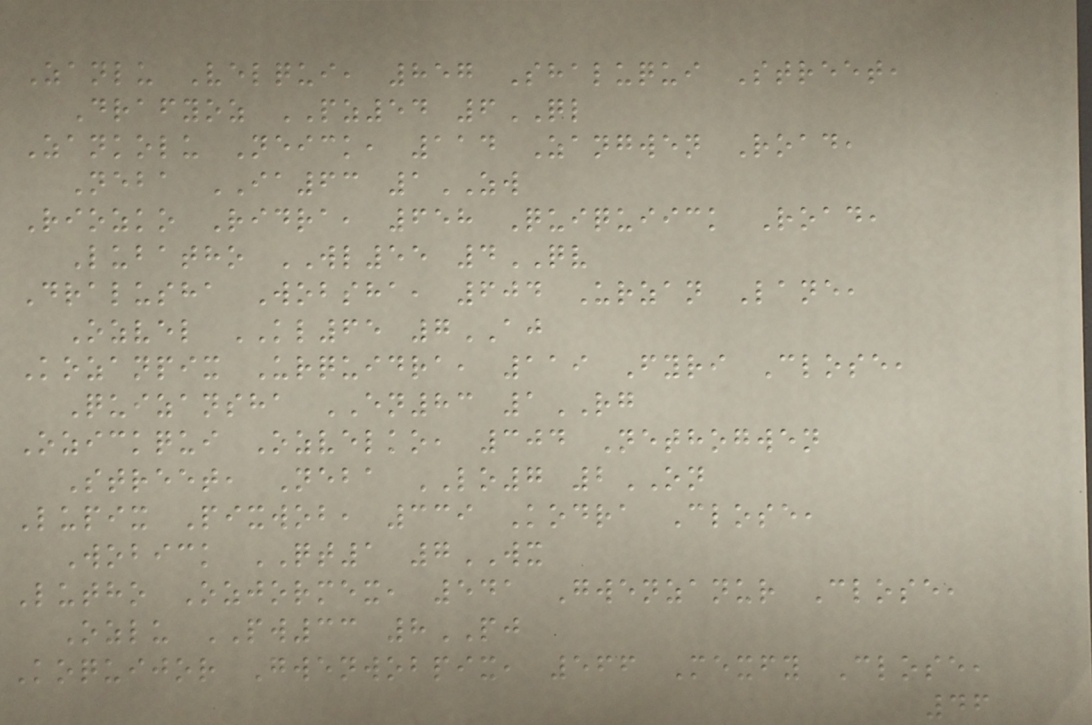Zanlu Velqui, 857 Shaluqui Street,
Drafyoz PZ54 6QL
Zankolu Neick, 114 Zangwen Road,
Neba IA63 1ZW
Riozko Ridra, 658 Quiquiick Road,
Lubatho WL55 4QV
Dralusha Wobsha, 604 Urzan Lane,
Ozvel KL65 7AJ
Kozanpix Urquidra, 119 Fyri Close,
Quizansha EN83 1RG
Ozickqui Ozvelko, 304 Nethogwen
Street, Neba LO7 2ON
Lupix Pixwob, 339 Kodra Close,
Wobick QT1 7WX
Lutho Ozjormex, 541 Gwenzanur Close,
Ozlu PW33 8PJ
Koquijor Gwenwobpix, 566 Mexfy Close,
46
